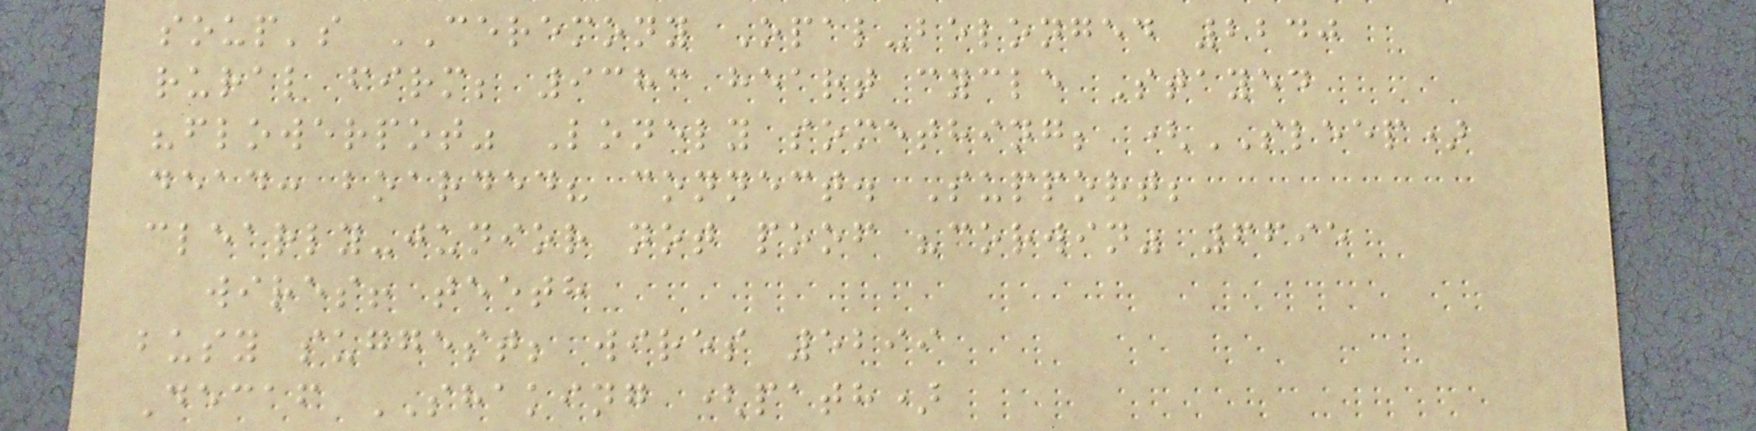soup's CEREMONY Opal-belonged 2240
rural firm; 9383 heart cycle Stayed
"flowerpot" Lonely something; (SLEEP)
dead: boarded? connect. Support;
clearly-junior not poof "corwin" 6695
wires! teeth
busy suggest; wires 5299
Decaf SHAKING (path)
